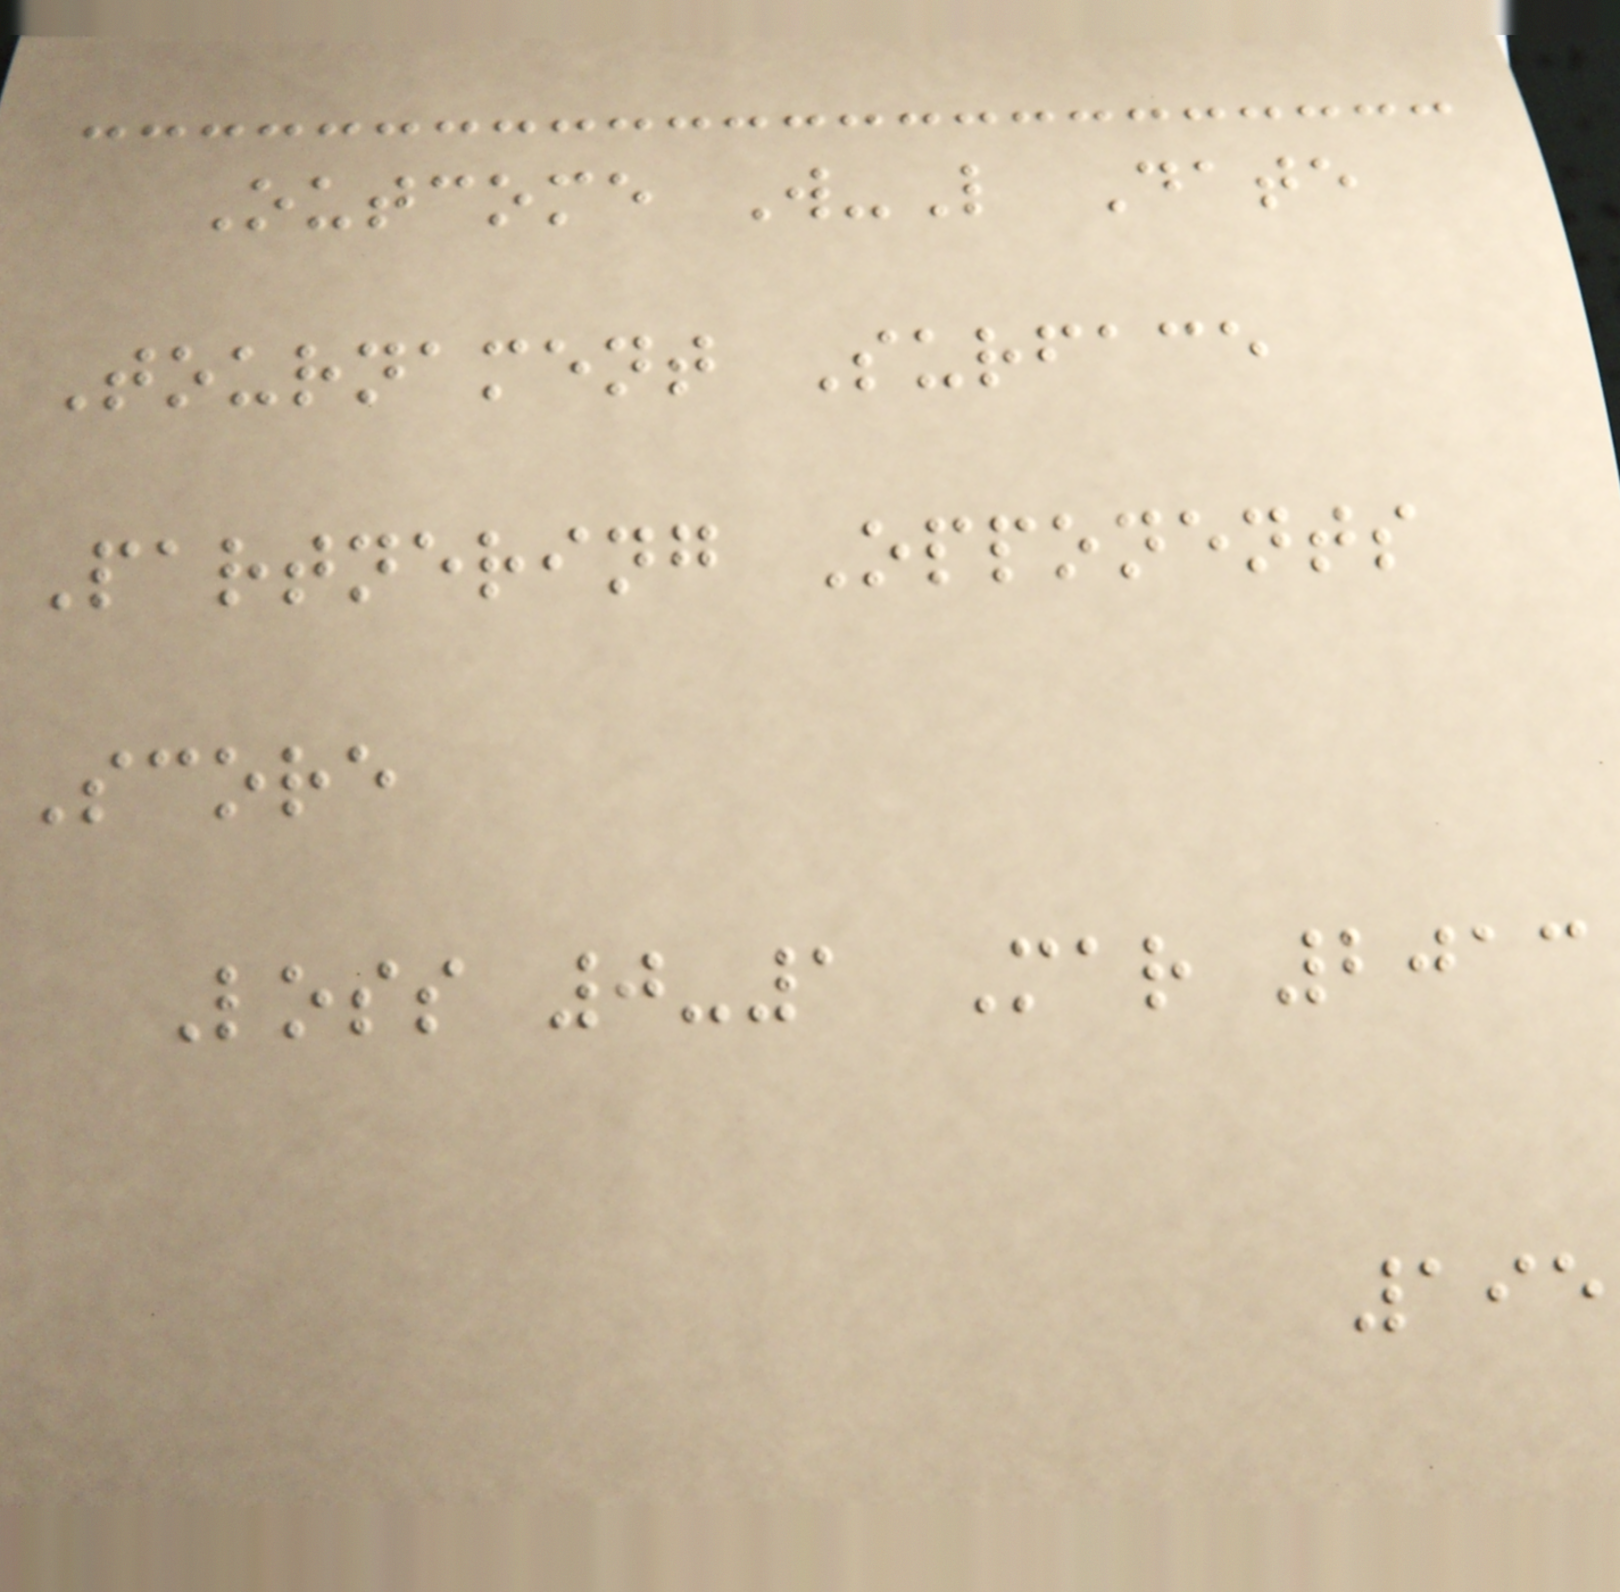Outcome W-L Date
Tournament Surface
Partnering Opponents
Score
Loss 0-1 Mar 2013
195
